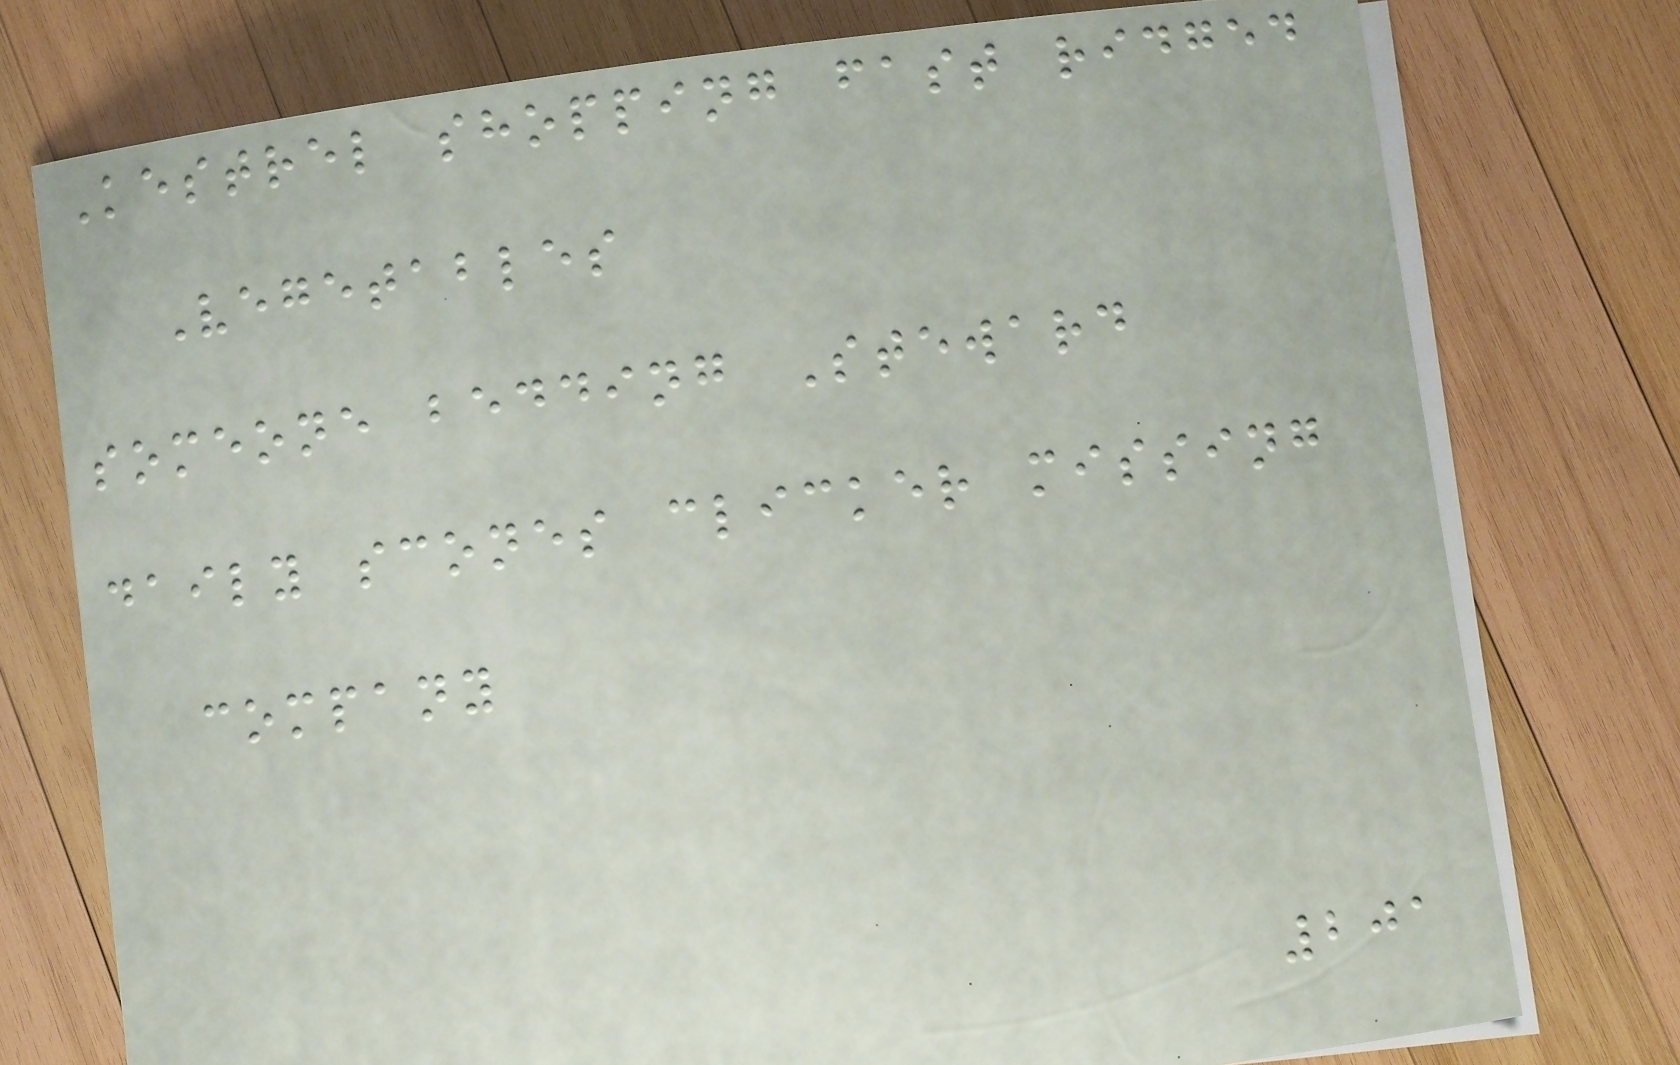Kestrel shopping fast ridged
Vegetables
someone bedding Steward
daily scones clicker missing
company
201
